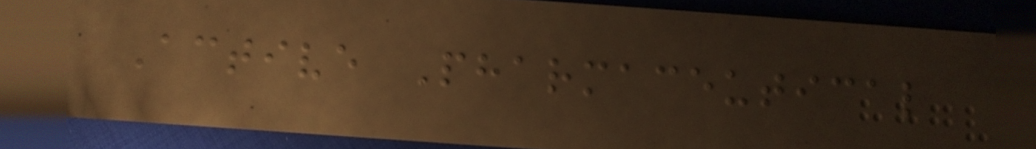Active Pharmaceutical
